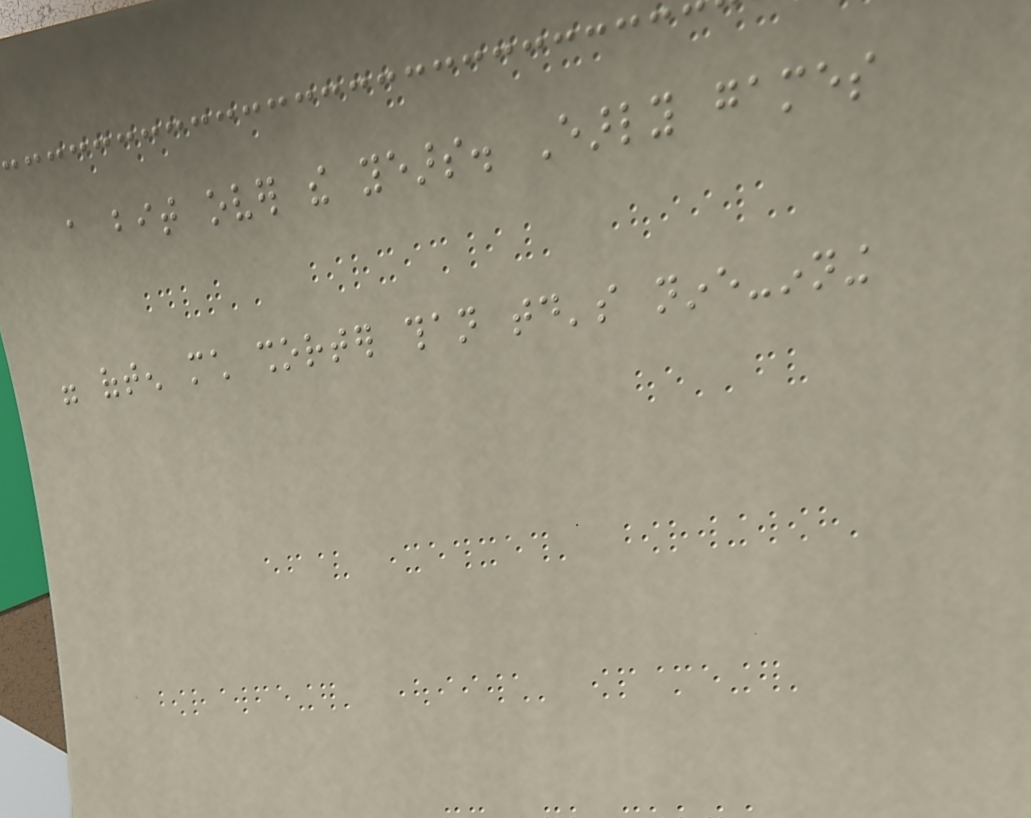a bit over the years. Early games
were often much shorter than today's nine-inning
